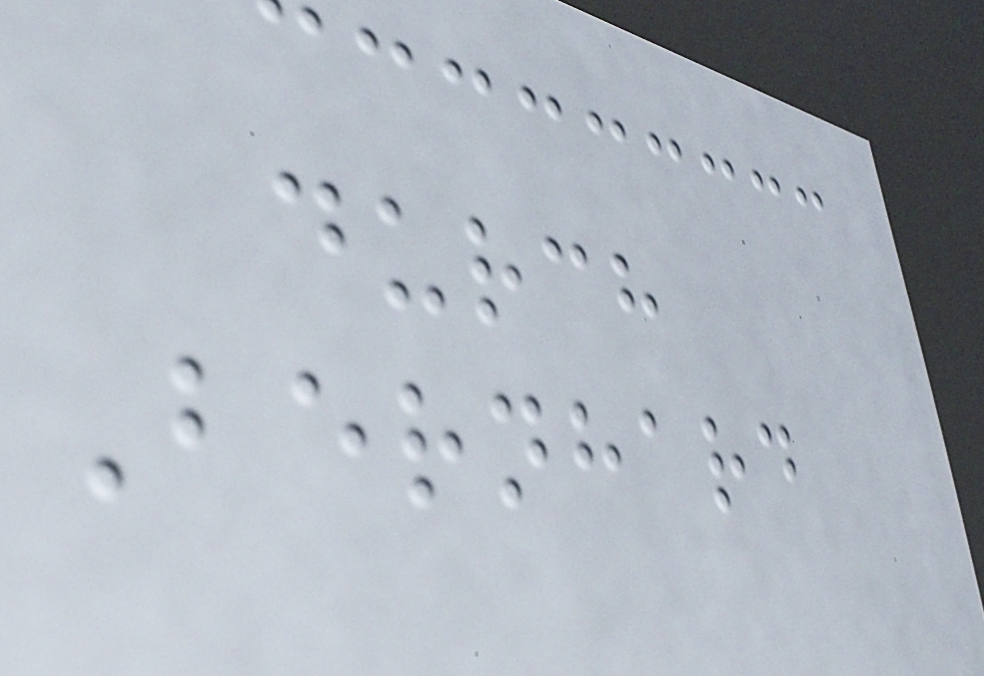durch
Bernhard
